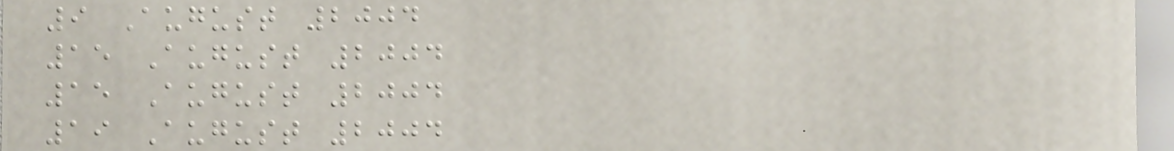9 August 2004
15 August 2004
15 August 2004
19 August 2004
